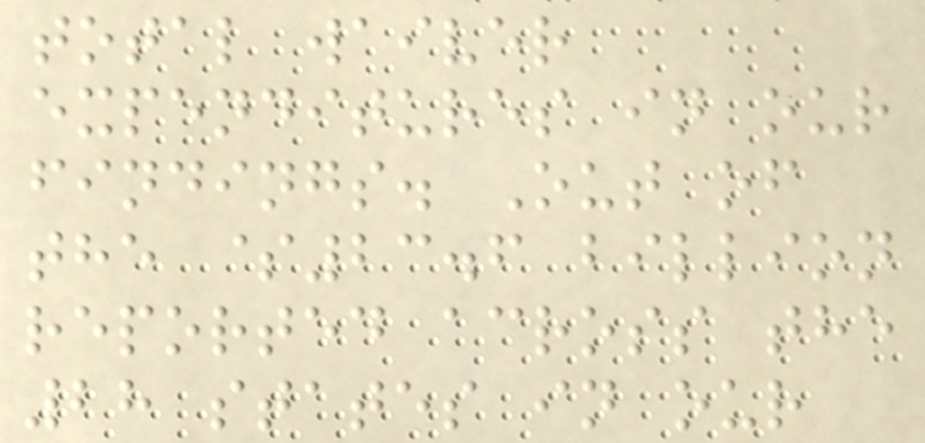total waiver
expenditures in our
findings. Out of
the $23.6 billion
reported across the
28 states in our
